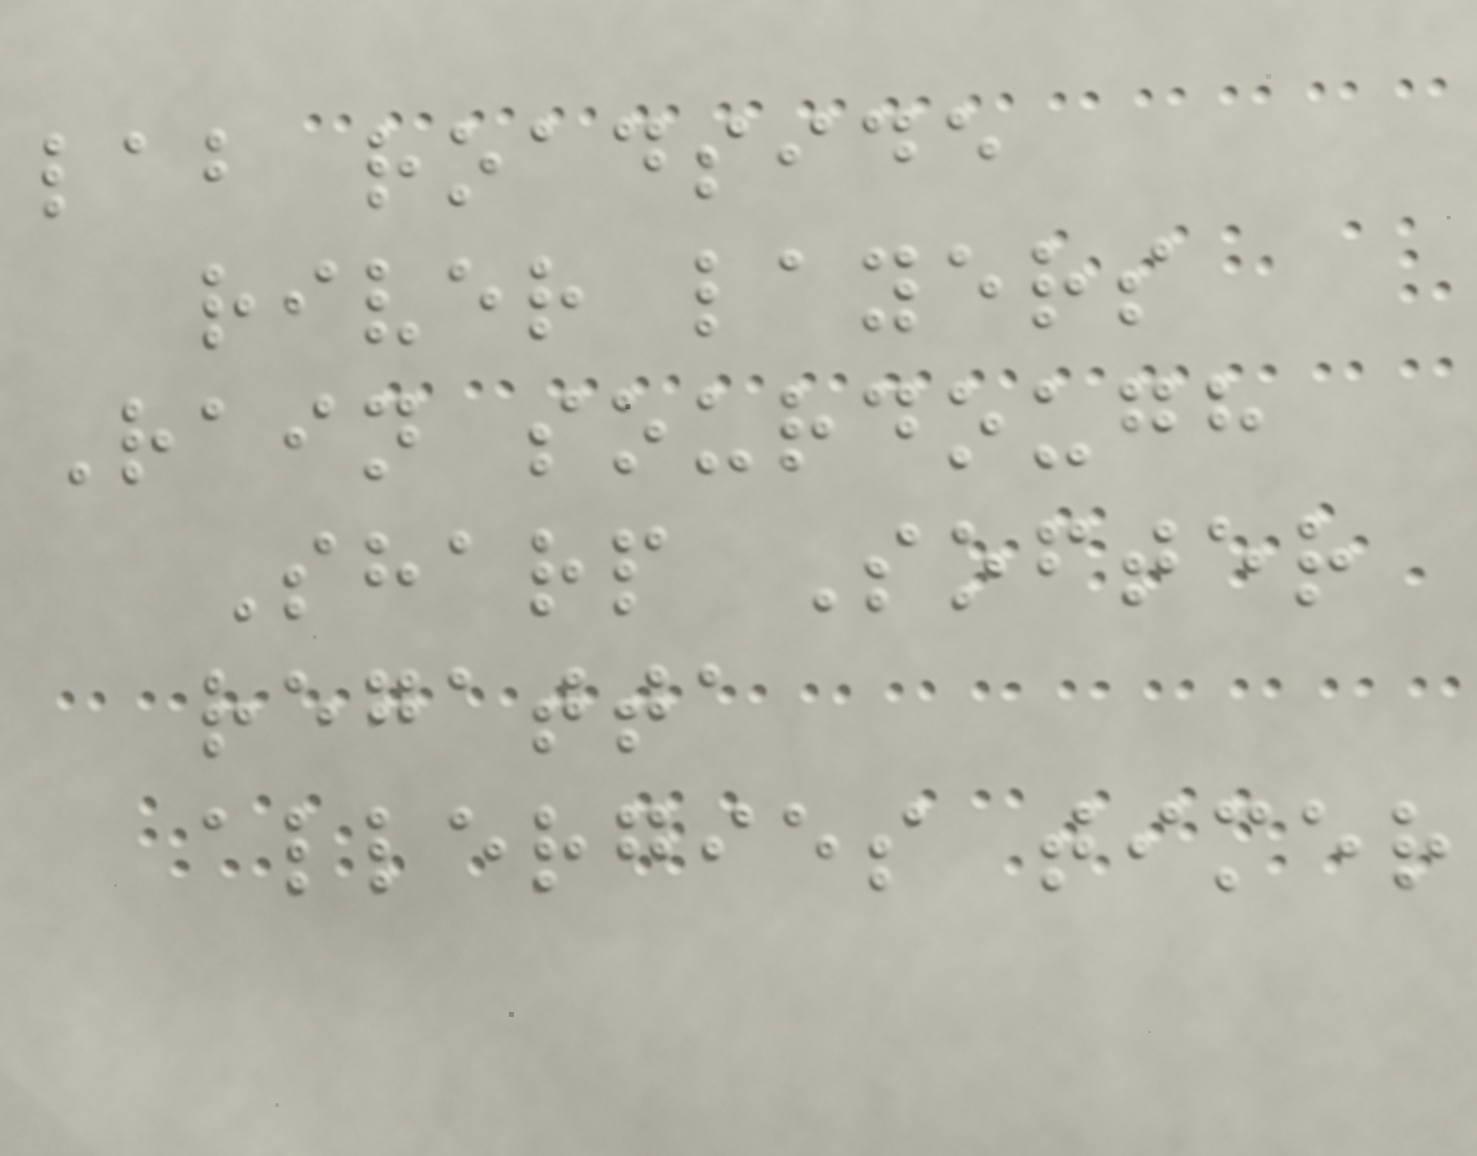lab roadside
river layers
Rain sourdough
Sharp Softer
regatta
allergies timer
